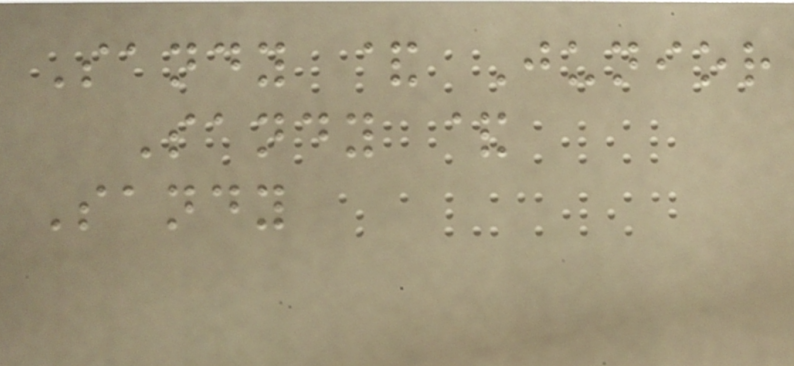Sandy & Junior
Sandy &
Sandy
